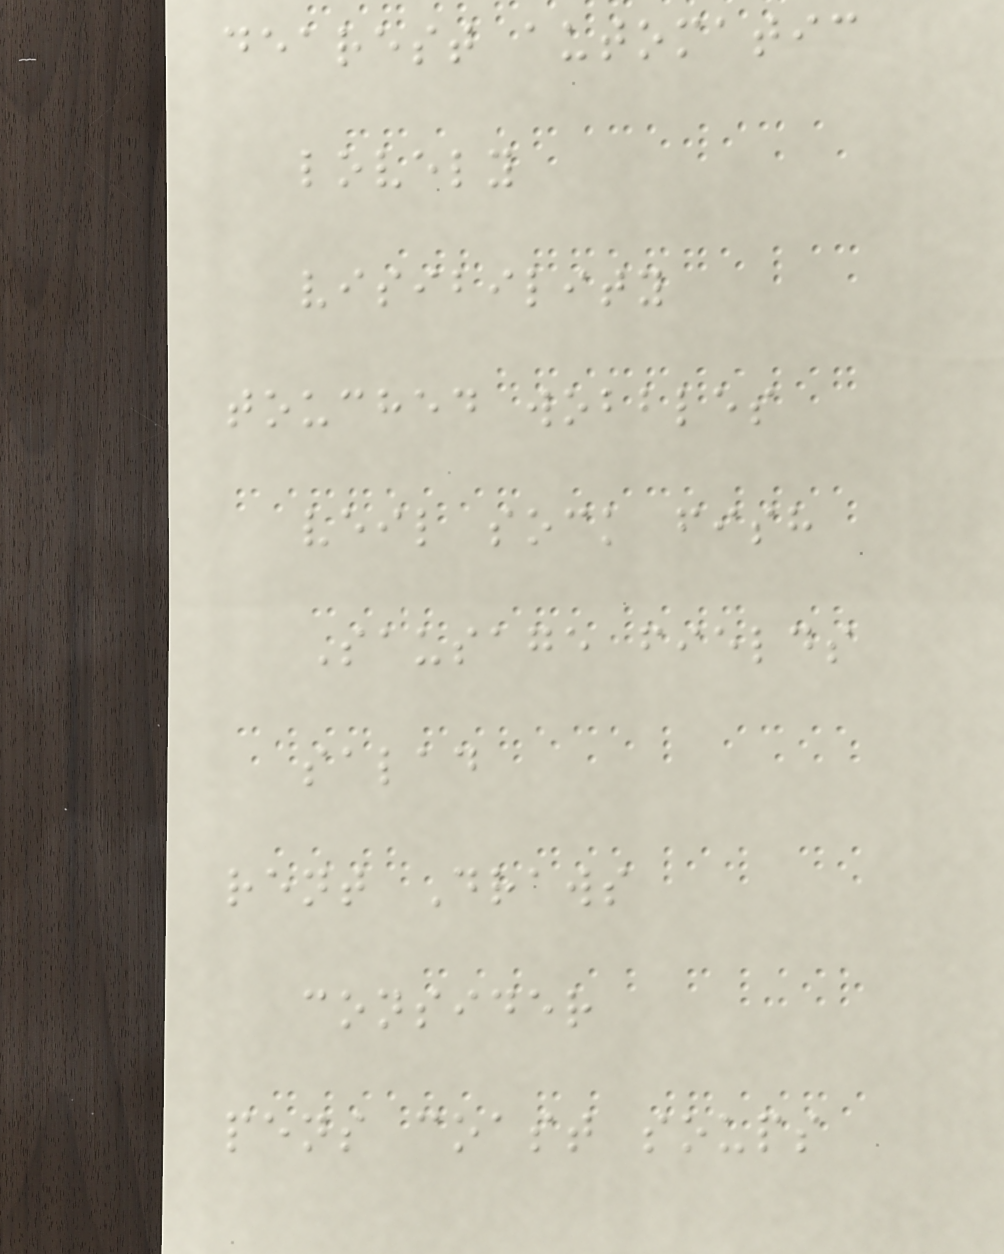dearest automatic
lovely
visibility
touched wobbles
veil sock fish
Sausage fields
salad
rent Draws
consider
pens coast soups
